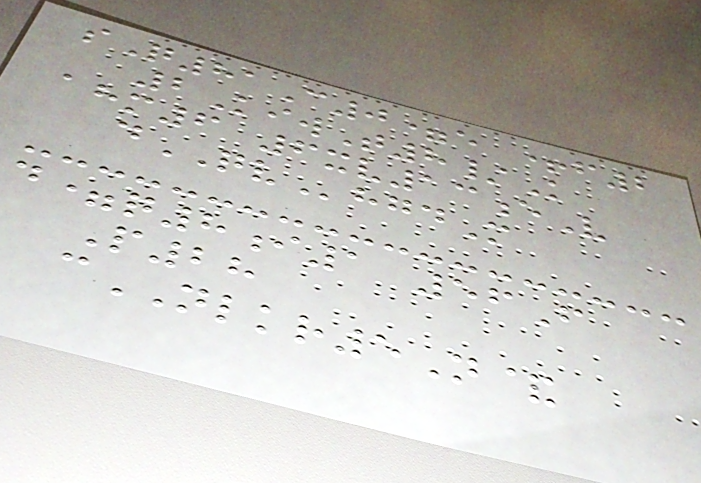sQ81C0=e +f2
2KiwT8/K
ahm6 6xv13eV
dQVhgdM
d=q8i1 56F
P28
cNLKR5N&
